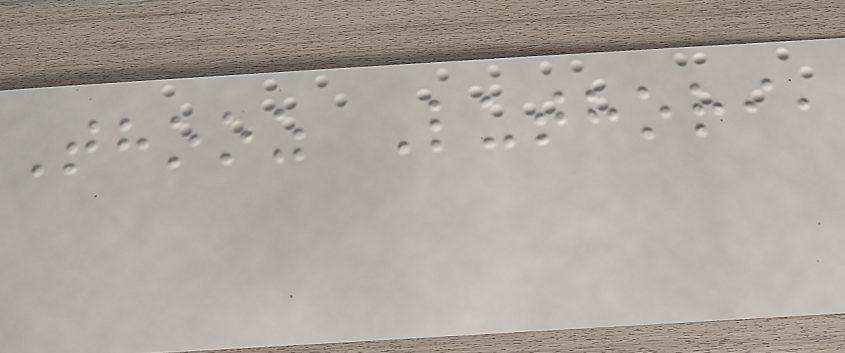Thooz Luthori,
